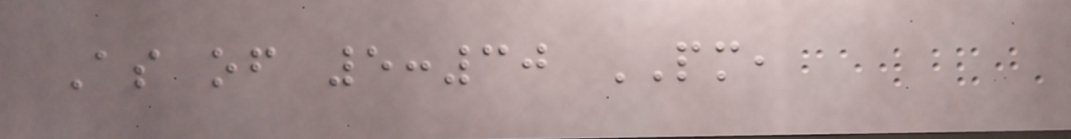As of 5:30 PM,
